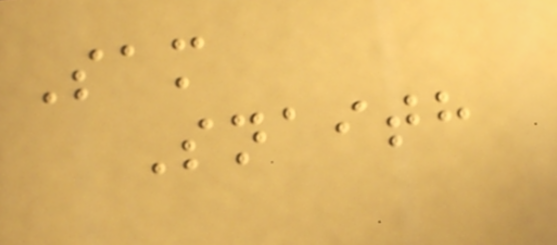Sam
Snaith
